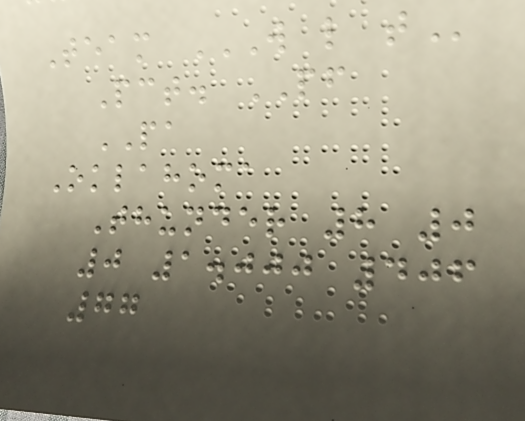Team W L T
Pct. PF
PA
Oklahoma
Thunder 8 0
0 1.000 406
77
